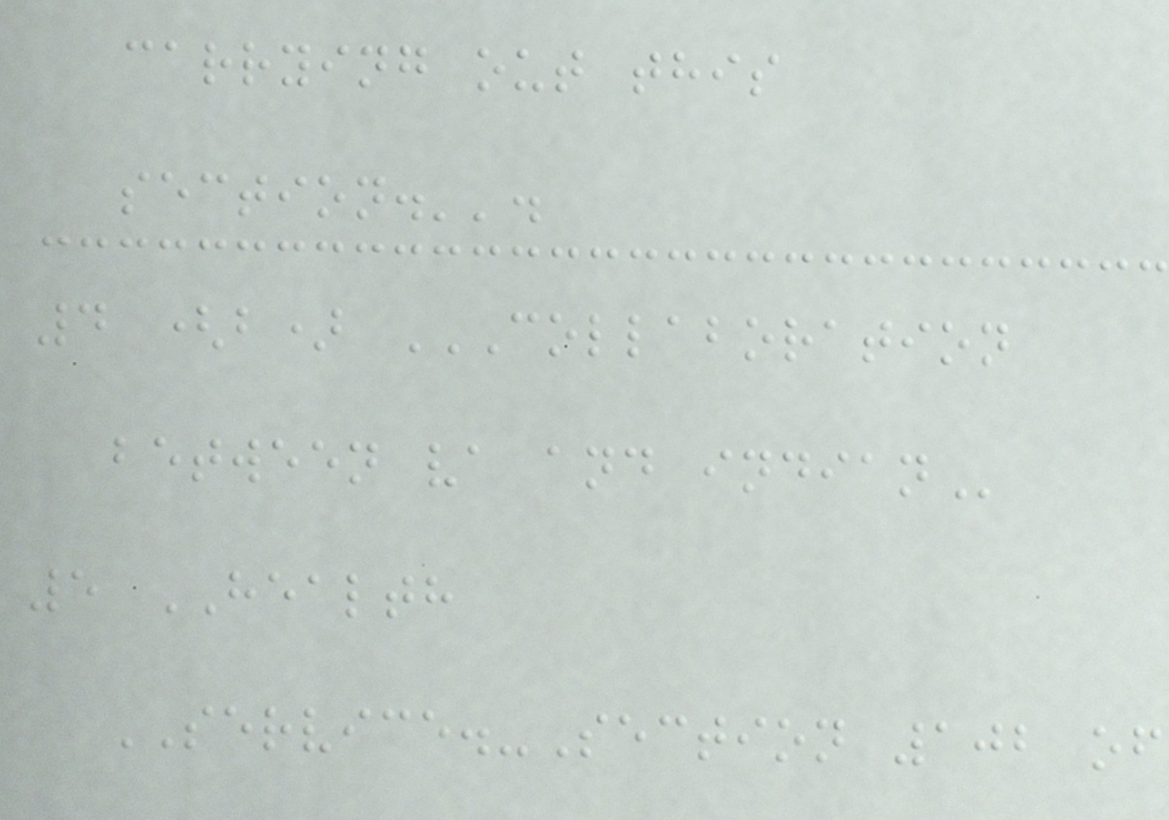carrying out this
section.''.
4 (b) COLLABORATION
BETWEEN VA AND INDIAN
5 HEALTH
SERVICE.-Section 102 of
